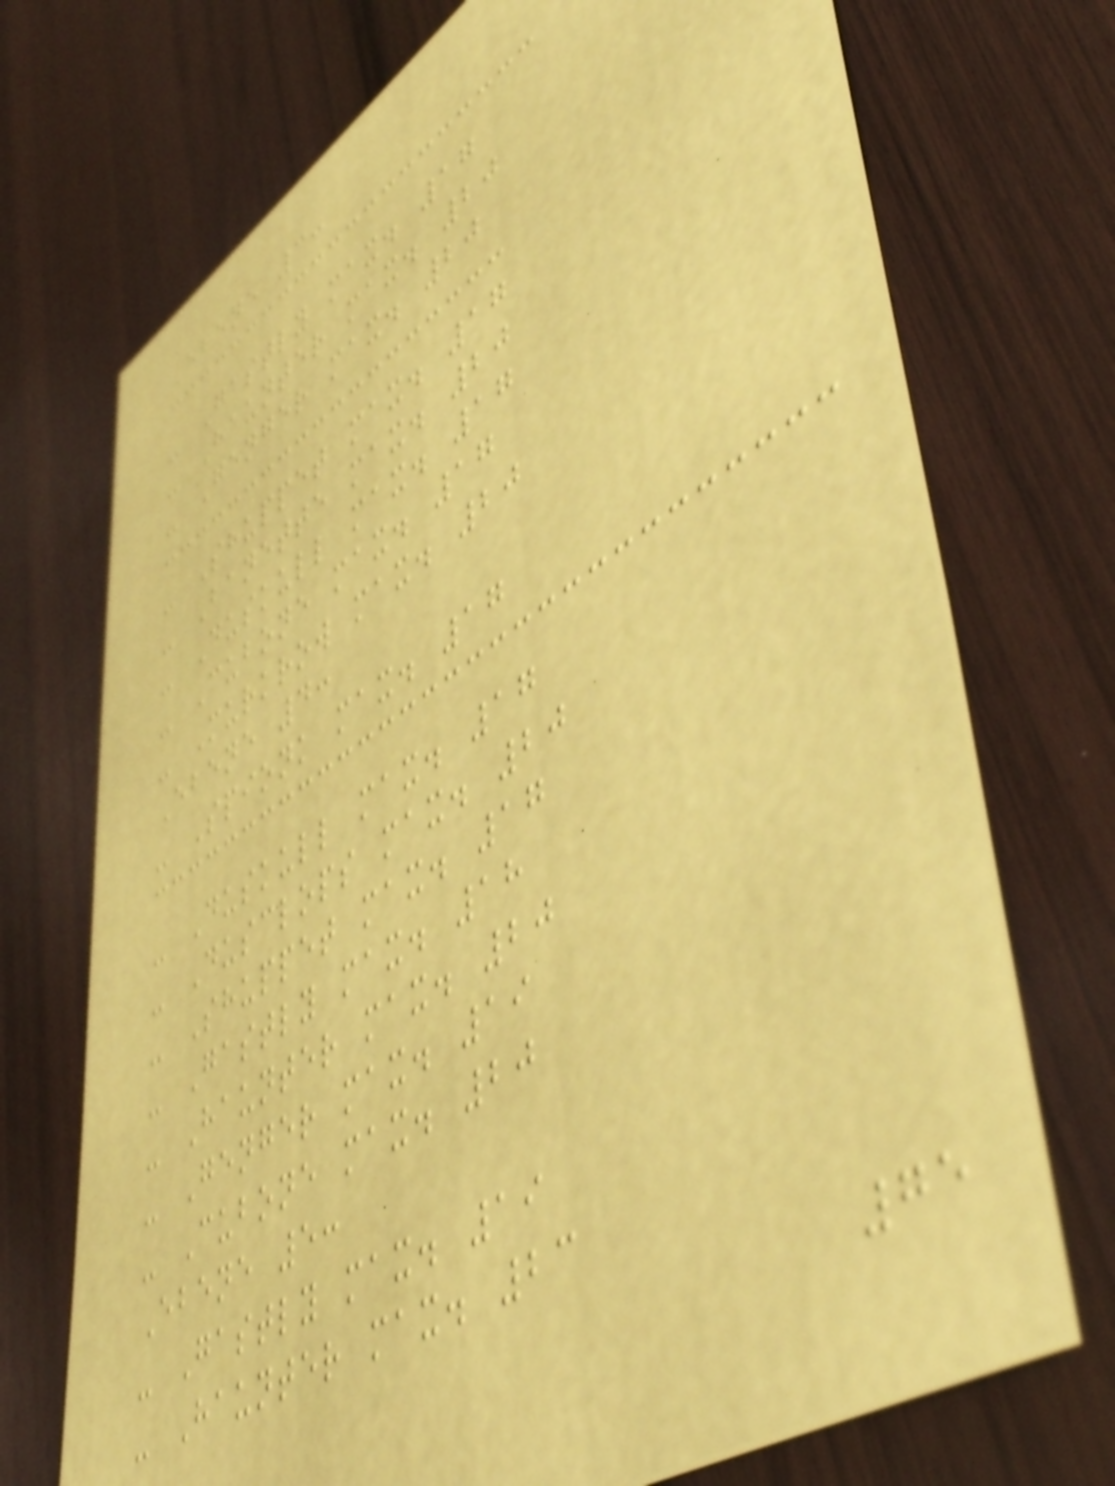Ebene 3:
- Gastly max. 17
- Haunter max. 20
- Genger max. 20
- Shuppet max. 17
- Banette max. 20
- Duskull max. 17
- Cubone max. 17
- Murkrow max. 20
Ebene 4:
- Spionk max. 17
- Duskull max. 17
- Dusclops max. 20
- Shuppet max. 17
- Gastly max. 18
- Haunter max. 20
- Genger max. 19
- Cubone max. 20
Ebene 5:
- Gastly max. 19
- Haunter max. 23
75
